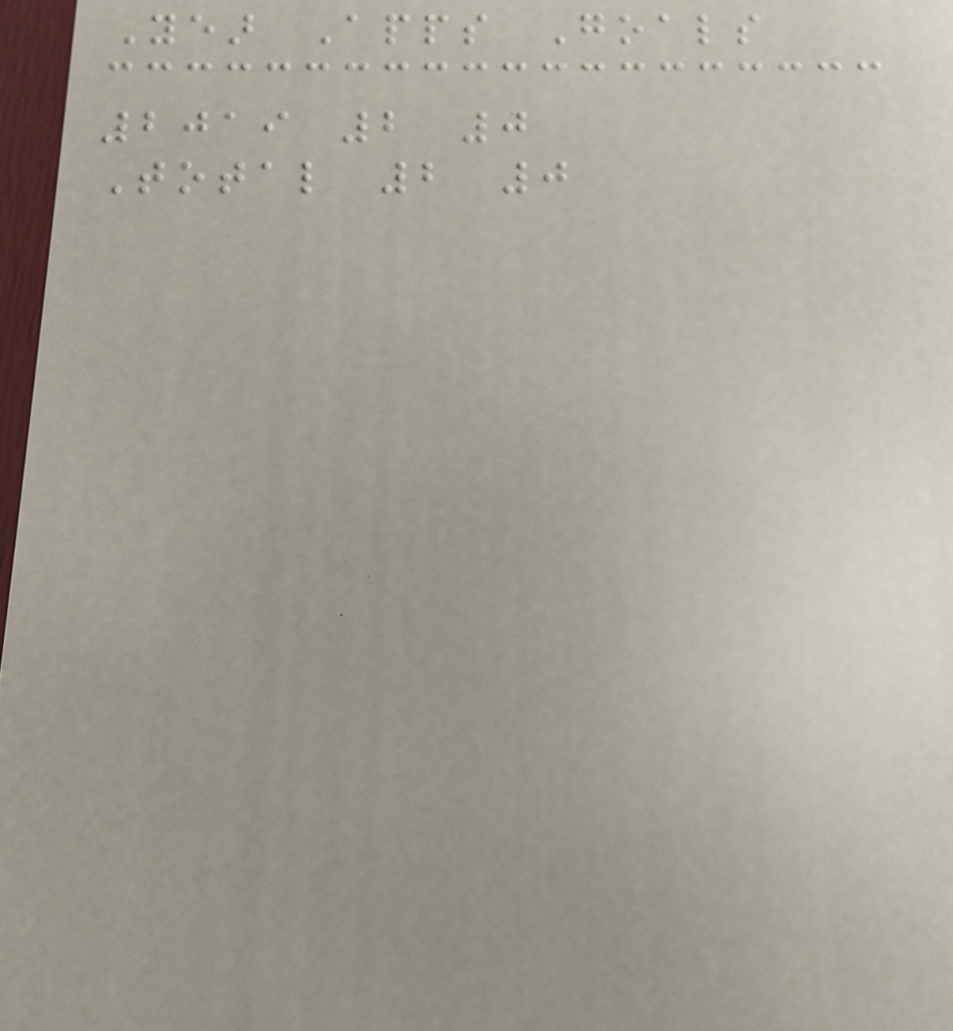Year Apps Goals
2019 2 0
Total 2 0
